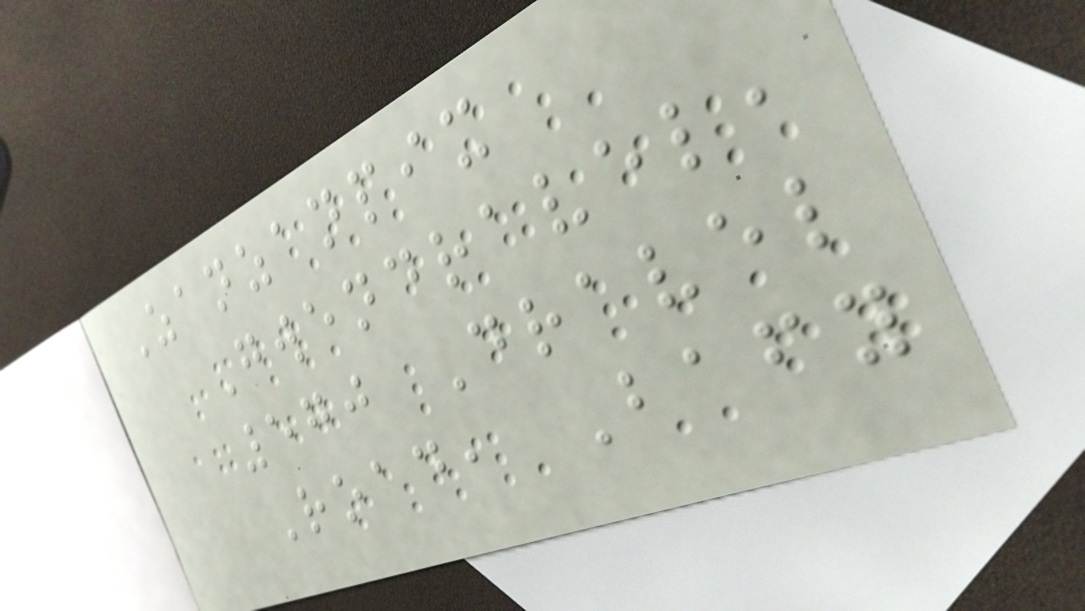Zanzanpix
Gwendravel,
570 Dravel
Road, Bafy
